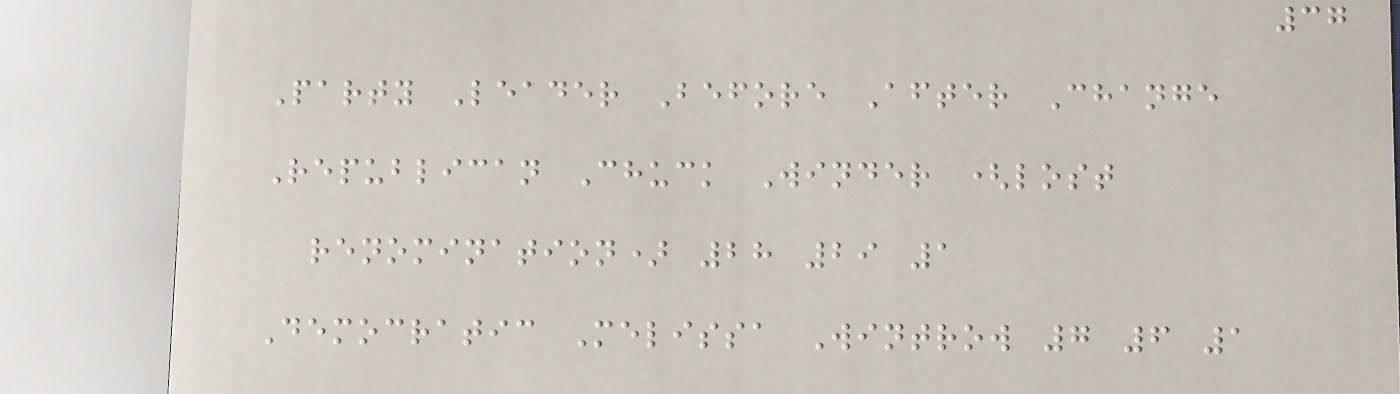37
Party Leader Before After Change
Republican Chuck Winder (lost
renomination) 28 29 1
Democratic Melissa Wintrow 7 6 1
